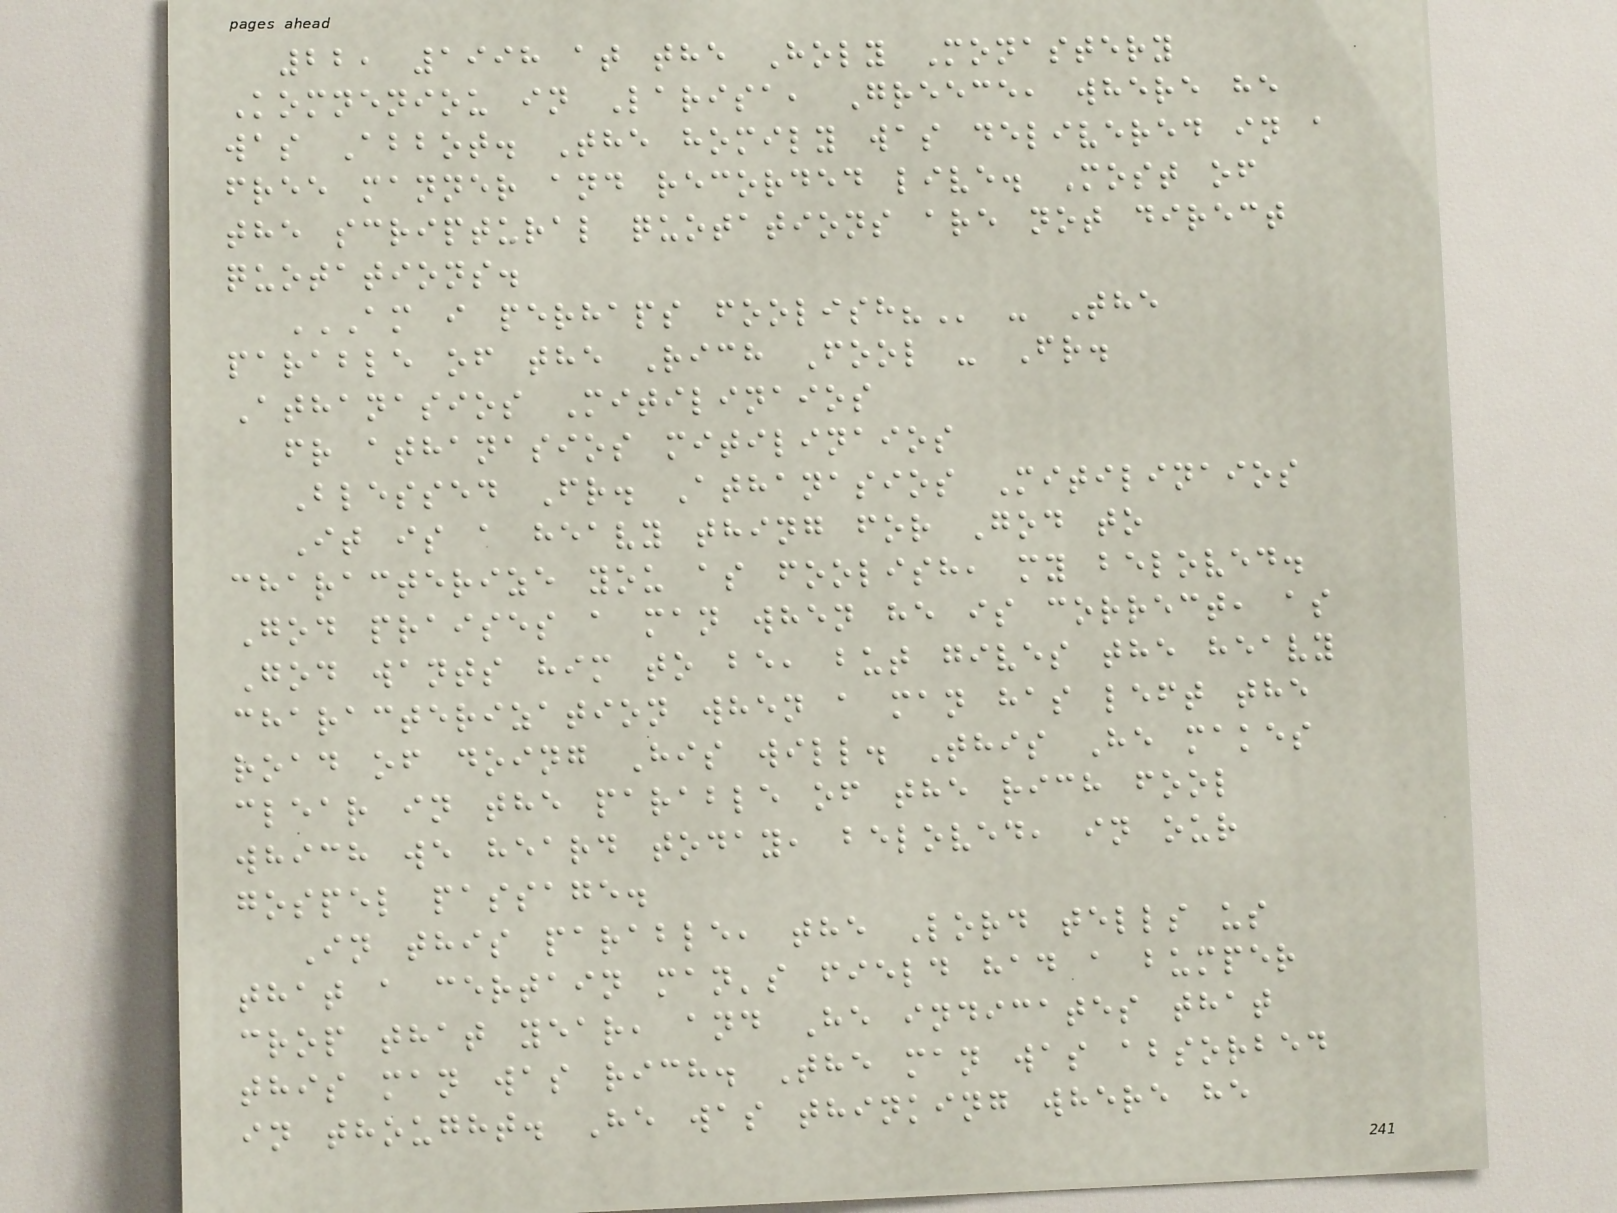22, 1998 at the Holy Monastery
Komneniou in Larisa, Greece, where he
was Abbot. The homily was delivered in a
free manner and recorded live. Most of
the scriptural quotations are not direct
quotations.
AM I PERHAPS FOOLISH? - The
parable of the Rich Fool - Fr.
Athanasios Mitilinaios
fr athanasios mitilinaios
Blessed Fr. Athanasios Mitilinaios
It is a heavy thing for God to
characterize you as foolish, my beloved.
God praises a man when he is correct, as
God wants him to be, but gives the heavy
characterization when a man has left the
road of doing His will. This He makes
clear in the parable of the rich fool
which we heard today, beloved, in our
gospel passage.
In this parable, the Lord tells us
that a certain man's field had a bumper
crop that year, and He indicates that
this man was rich. The man was absorbed
in thought. He was thinking where he
